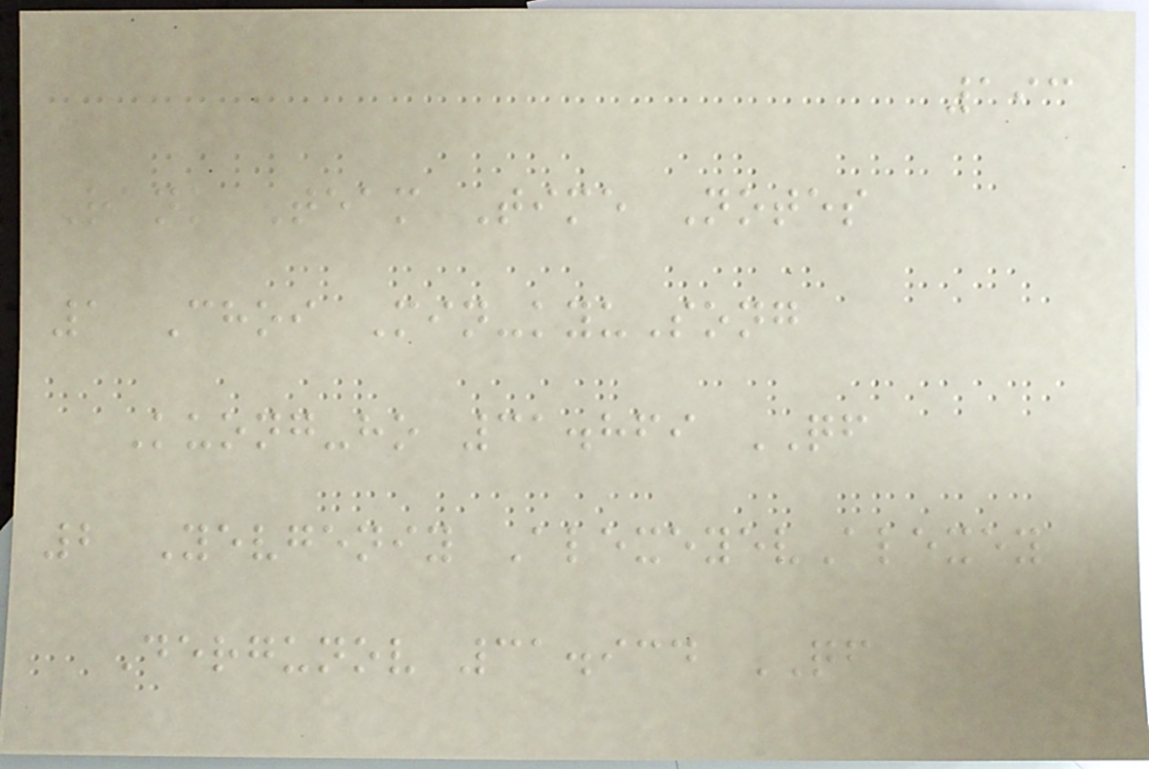193
Rank Team Time Notes
1 Choi Min-kyuSong
Kuong-ho 31.869 QF
2 Yevgeniy AlexeyevAlexey
Dergunov 31.934 QF
